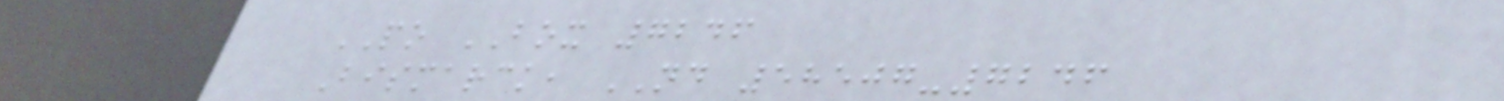PO BOX 7246
Bismarck, ND 58507-7246
